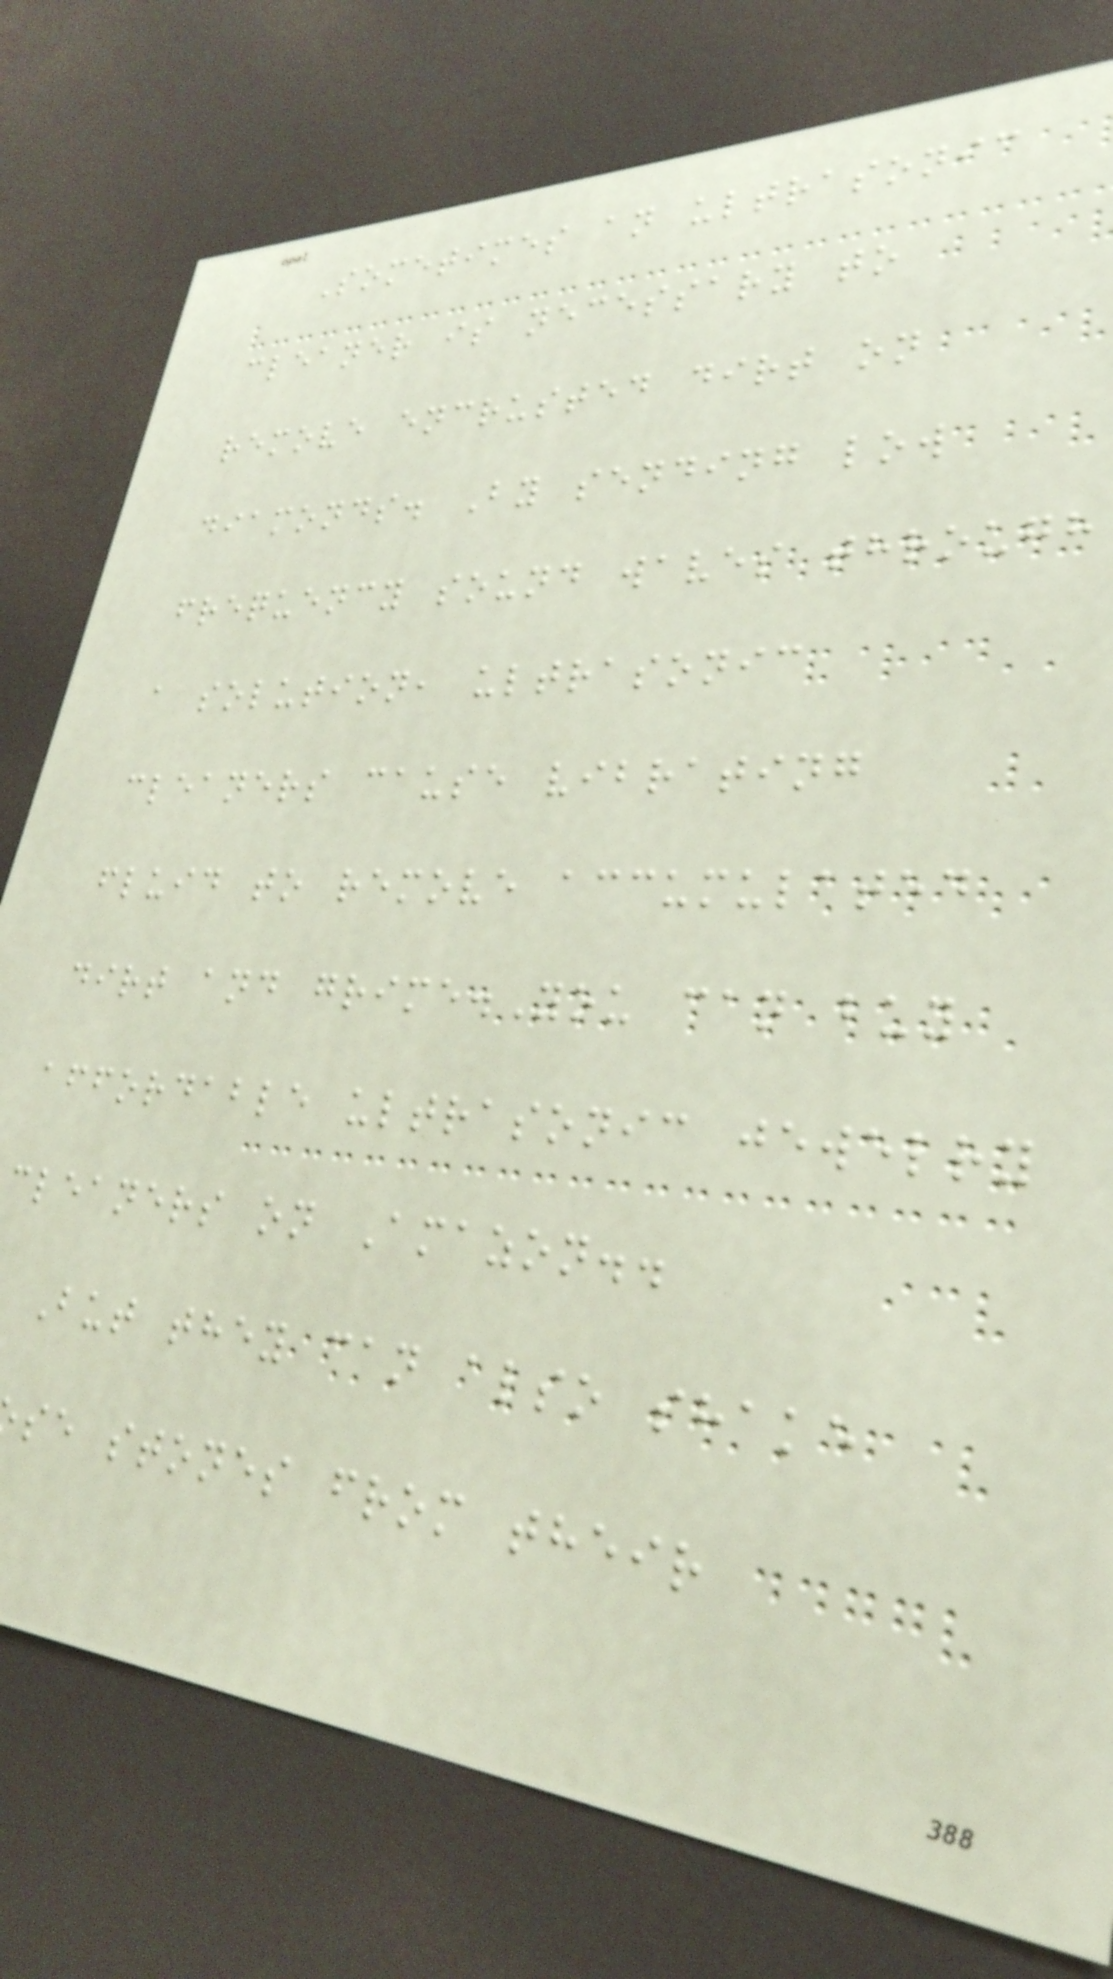Sometimes an ultrasonic
cleaner is necessary to
remove encrusted dirt on
diamonds. By sending low
frequency sound waves through
a solution, ultrasonic
cleaners cause vibrating
fluid to remove accumulated
dirt and grime.You can buy
affordable ultrasonic jewelry
cleaners on Amazon..
But they can also shake
se stones from their
